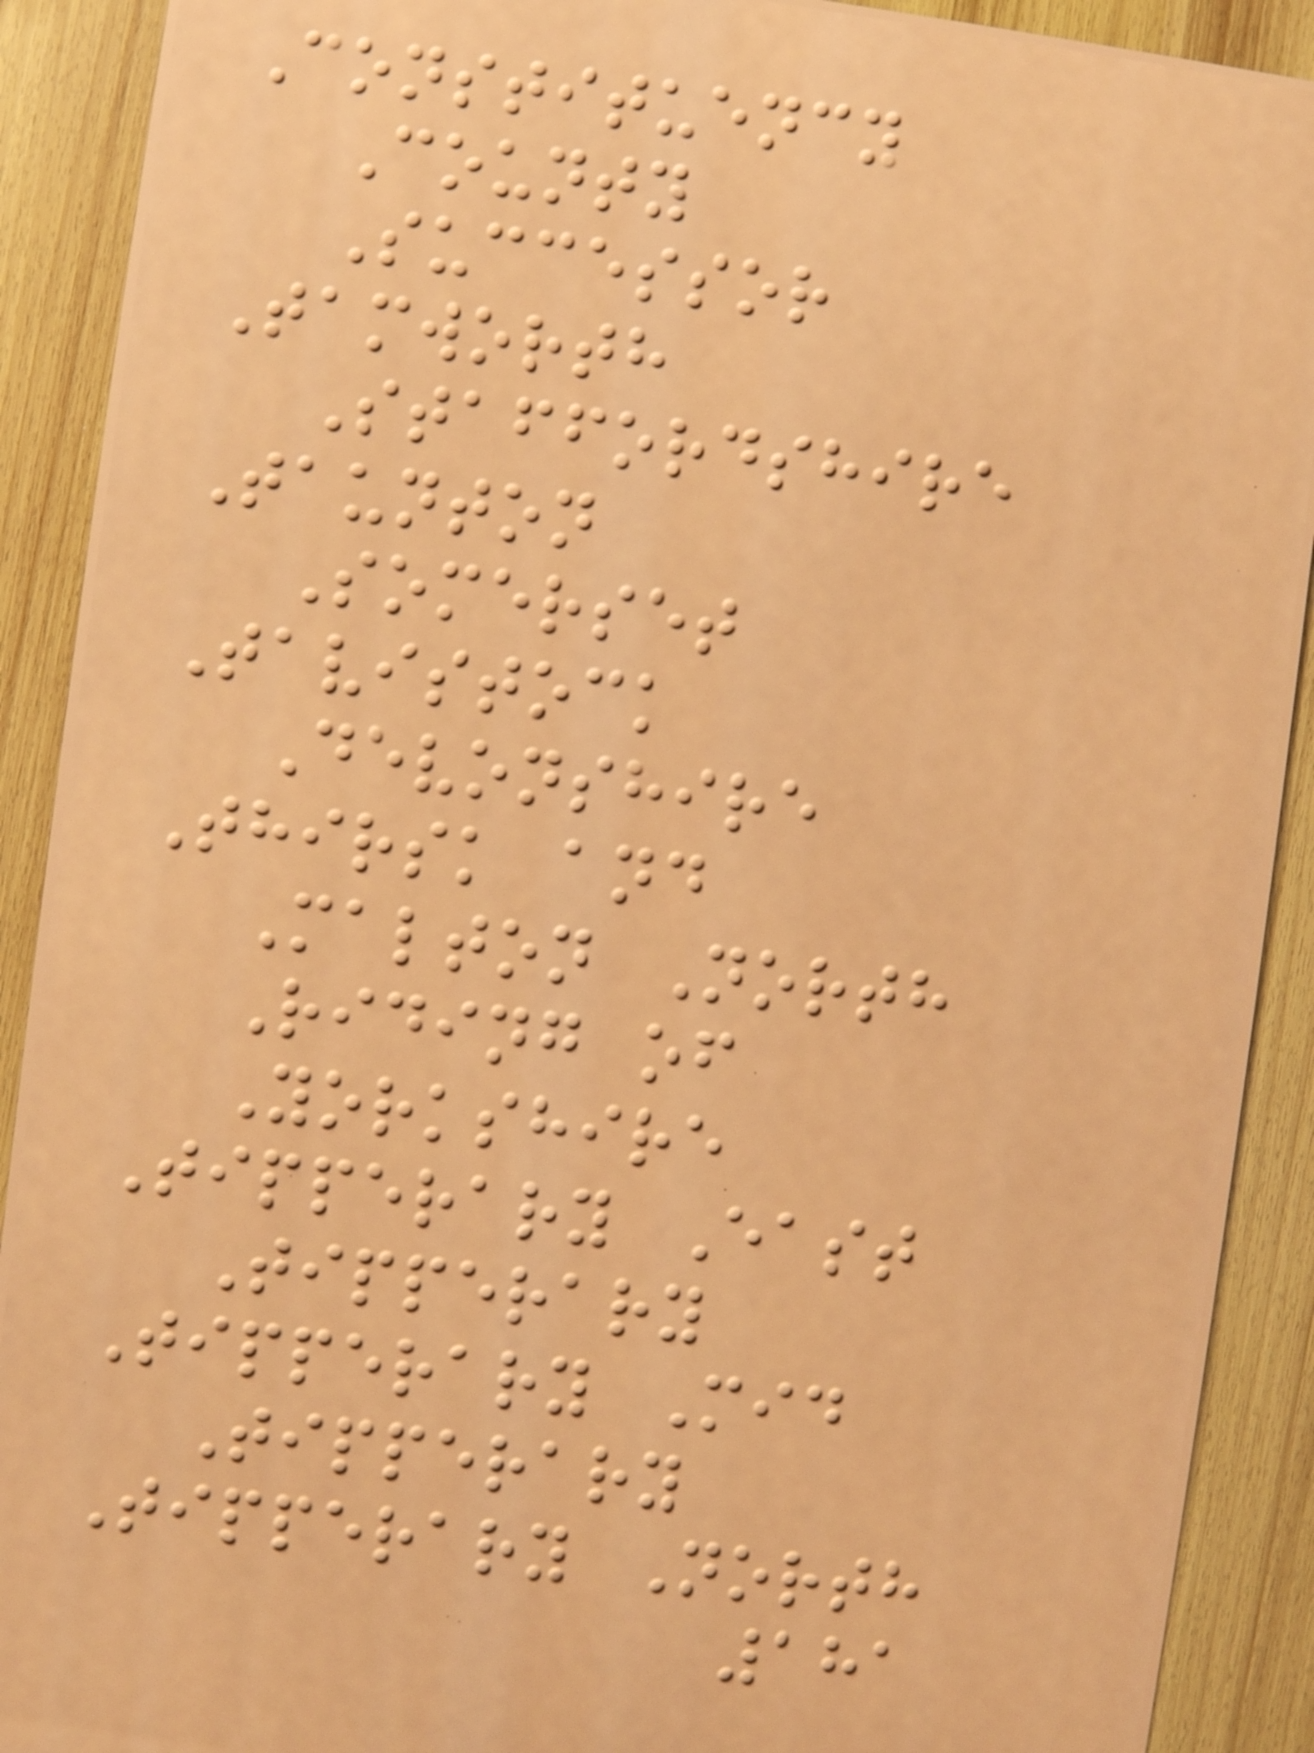Constituency
County
Successor
Tamworth
Staffordshire
Taunton
Somerset
Tavistock
Devonshire
Thirsk and
Malton North
Riding of
Yorkshire
Tipperary East
Tipperary
Tipperary Mid
Tipperary
Tipperary North
181
